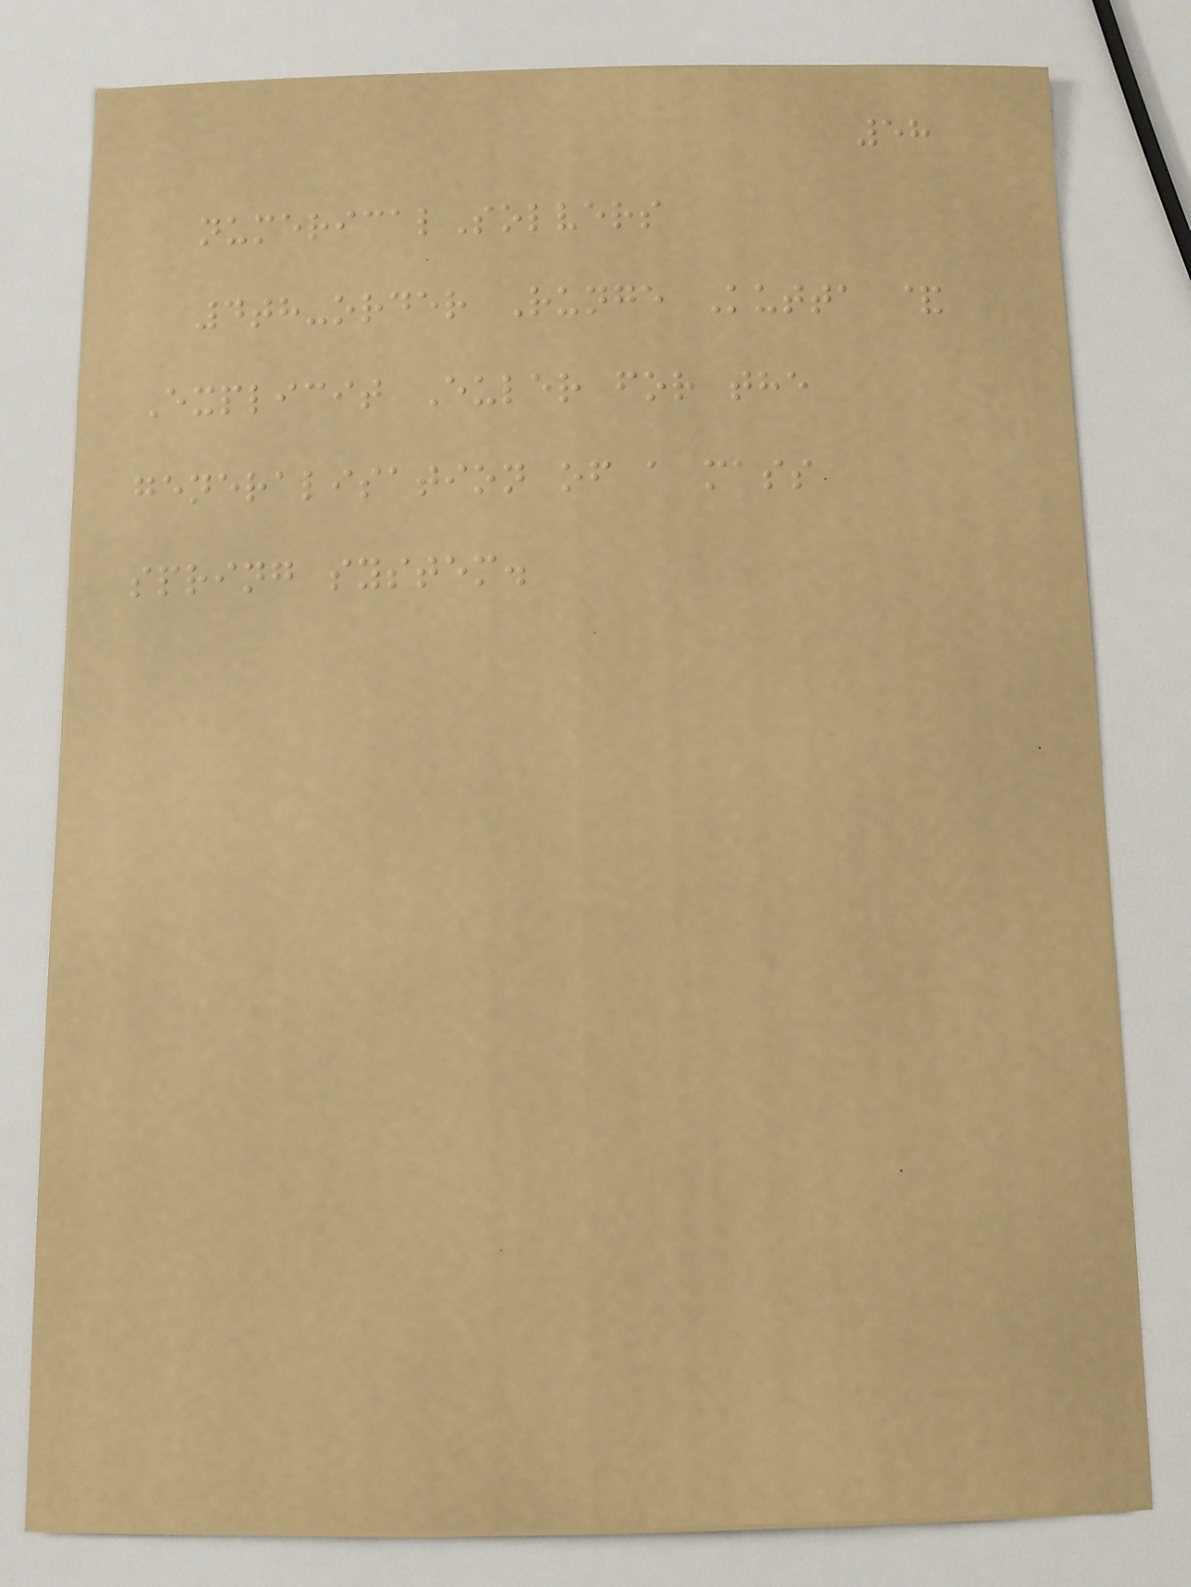58
numericalSolvers
4th-order Runge Kutta &
Explicit Euler for the
generalisation of a mass
spring system.
